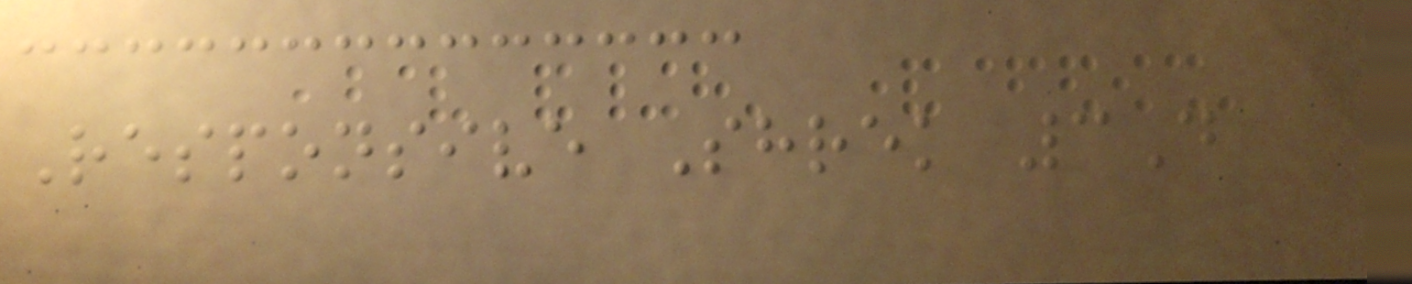Responsive Shrek 3D
